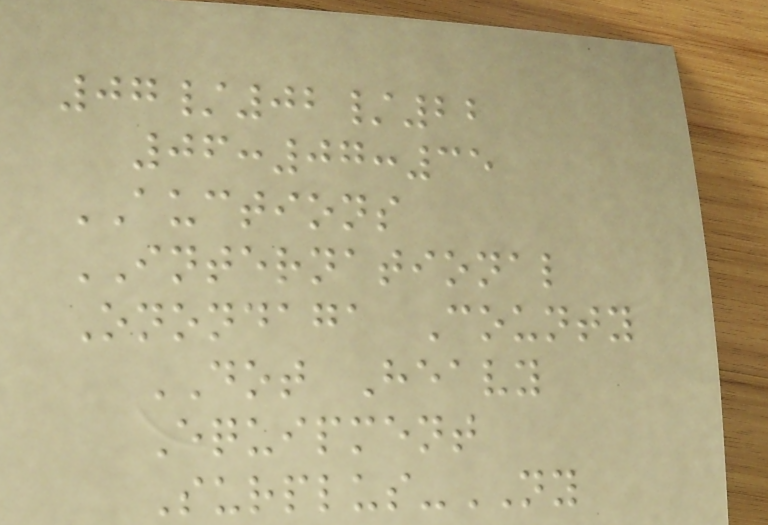07/02/22
06:07:35
AUCTIONS
INTERNATIONAL
Onondaga County
DOT Heavy
Equipment
Surplus-NY
